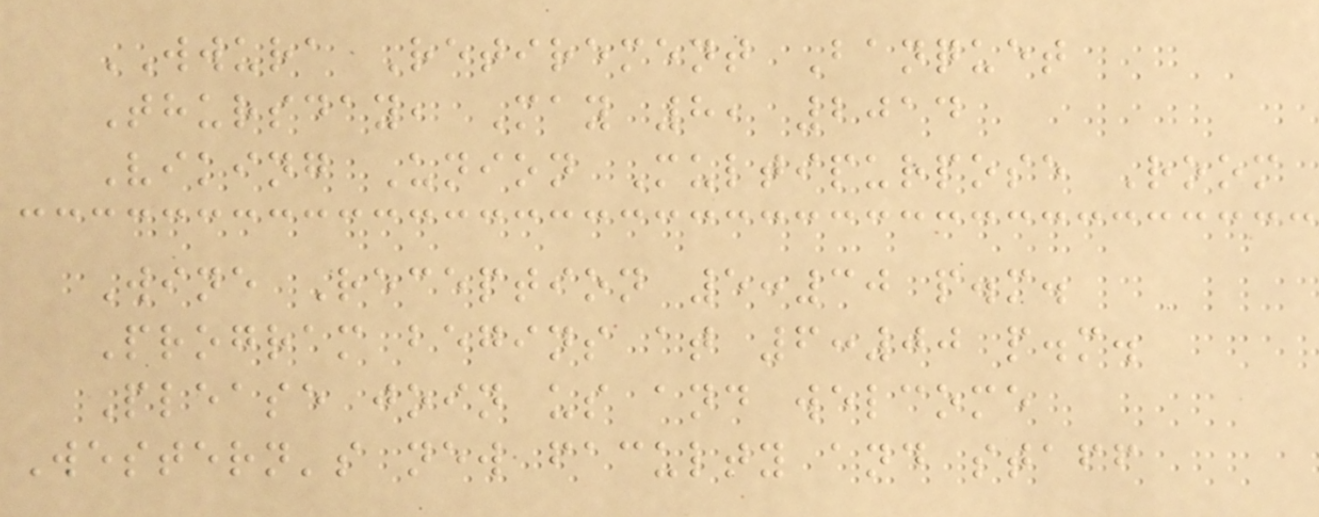WWURA Retirement Banquet
Thursday, May 8, 2014
Viking Union Multipurpose Room
Wine Reception 5:30 p.m.
Program begins at 6:00 p.m.
Please join us and welcome
Western's new faculty and staff
